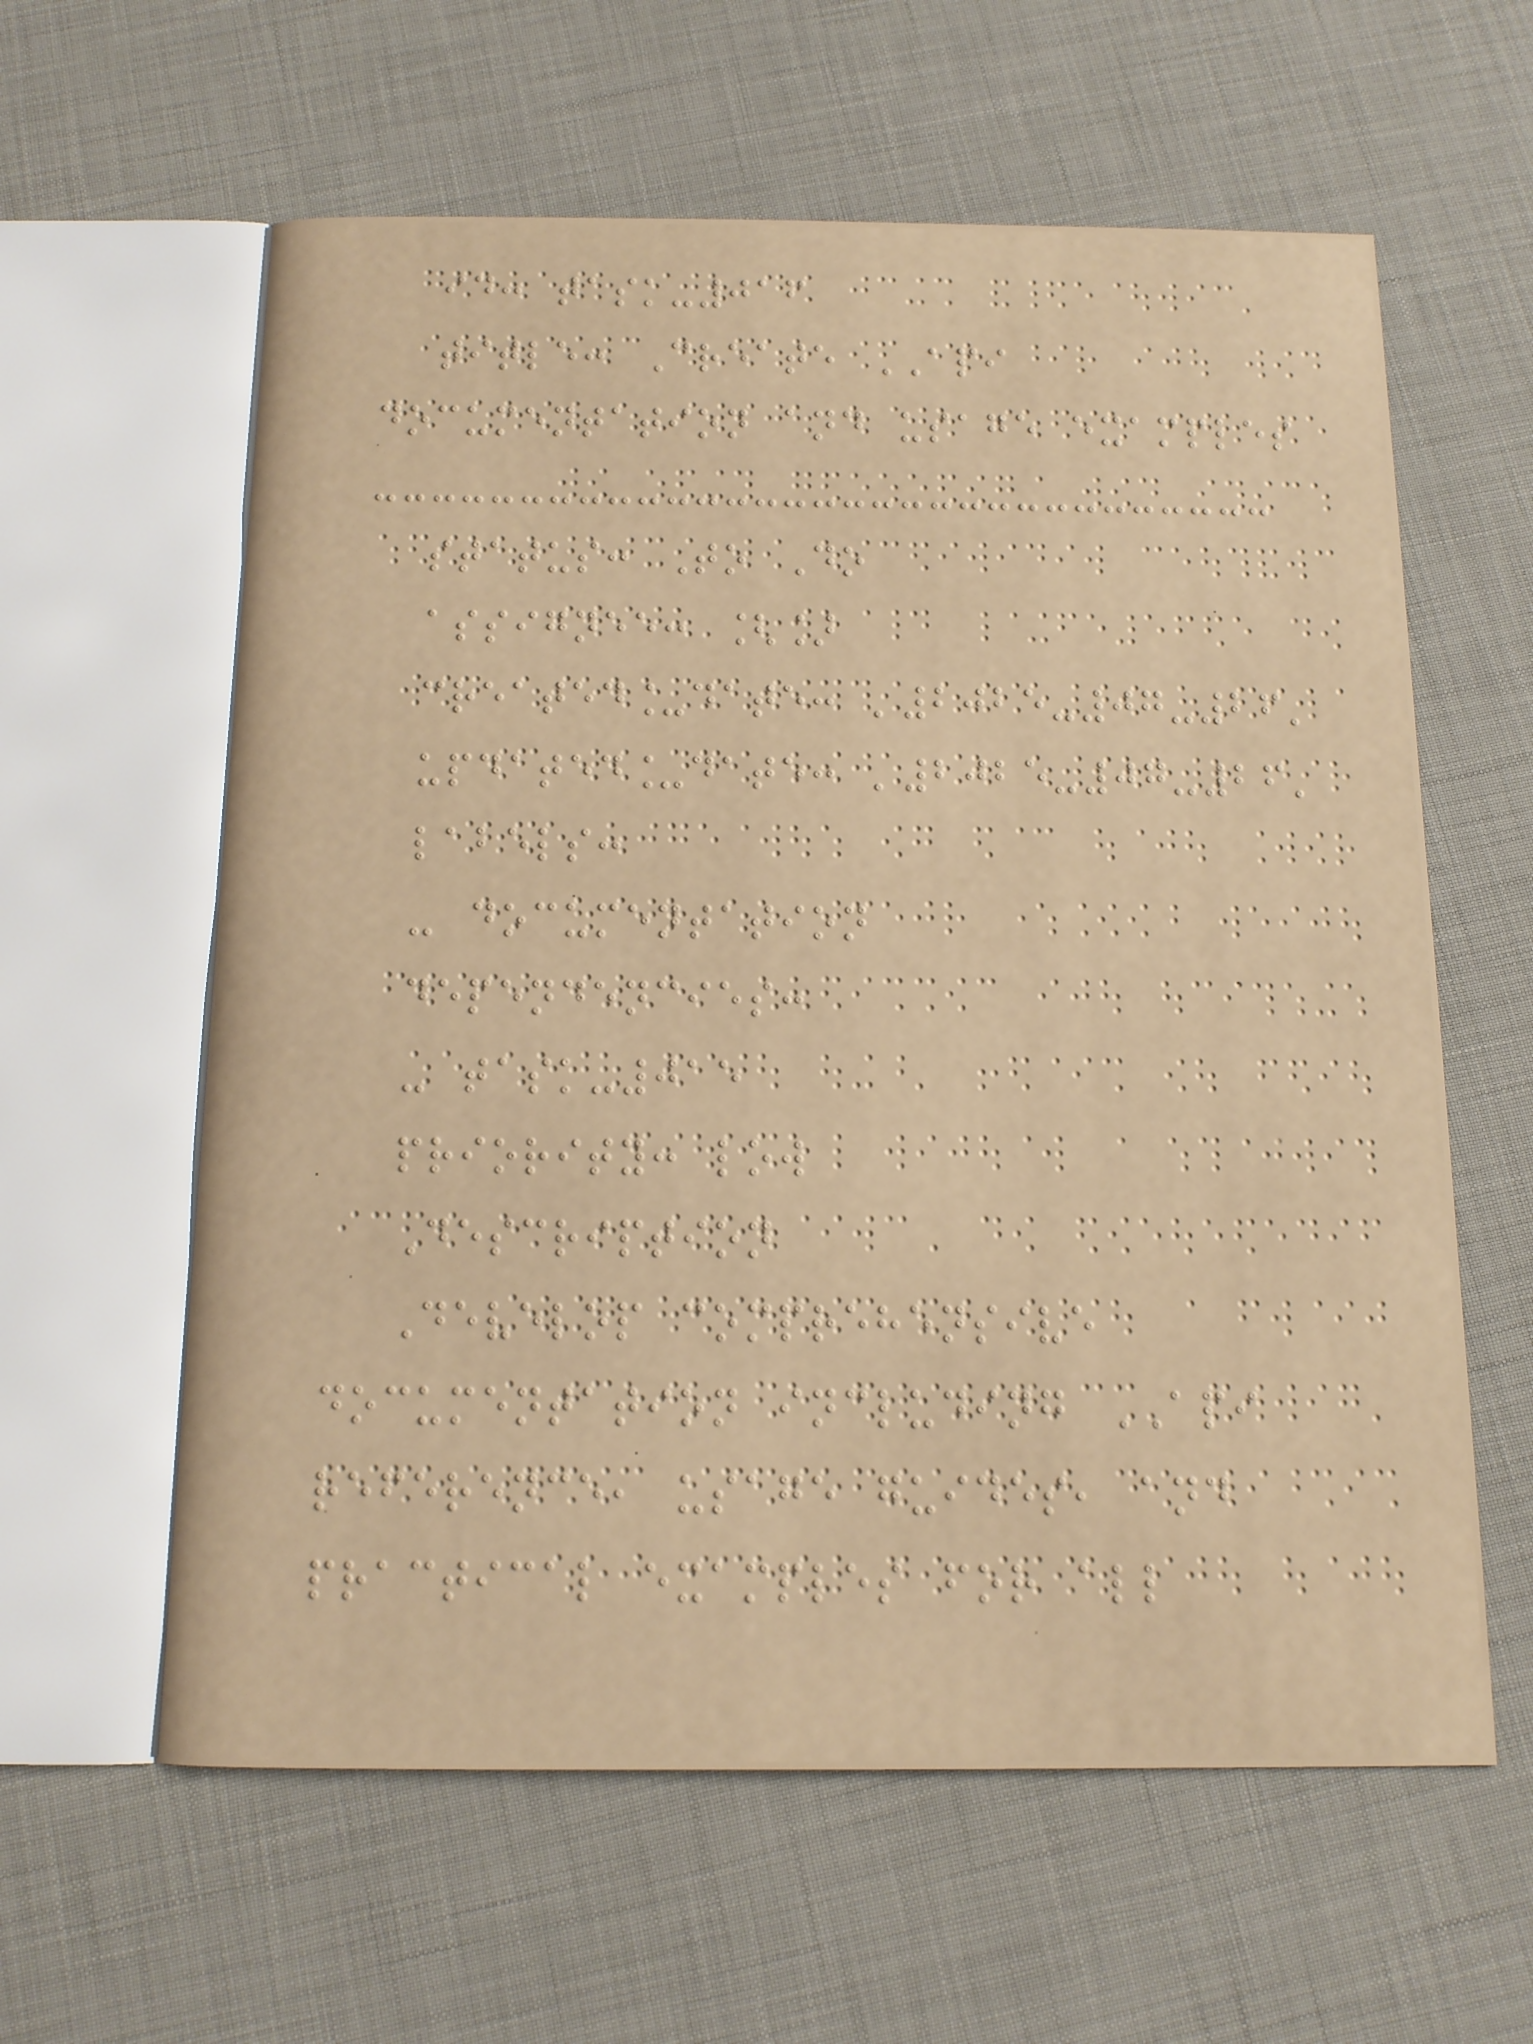id: task-016
title: Create API
documentation and usage examples
status: To Do
assignee: []
created_date: '2025-07-26'
updated_date: '2025-07-26'
labels:
- documentation
dependencies:
- task-015
priority: low
Description
Develop comprehensive
documentation including API
reference, usage guides, and
practical examples for all
